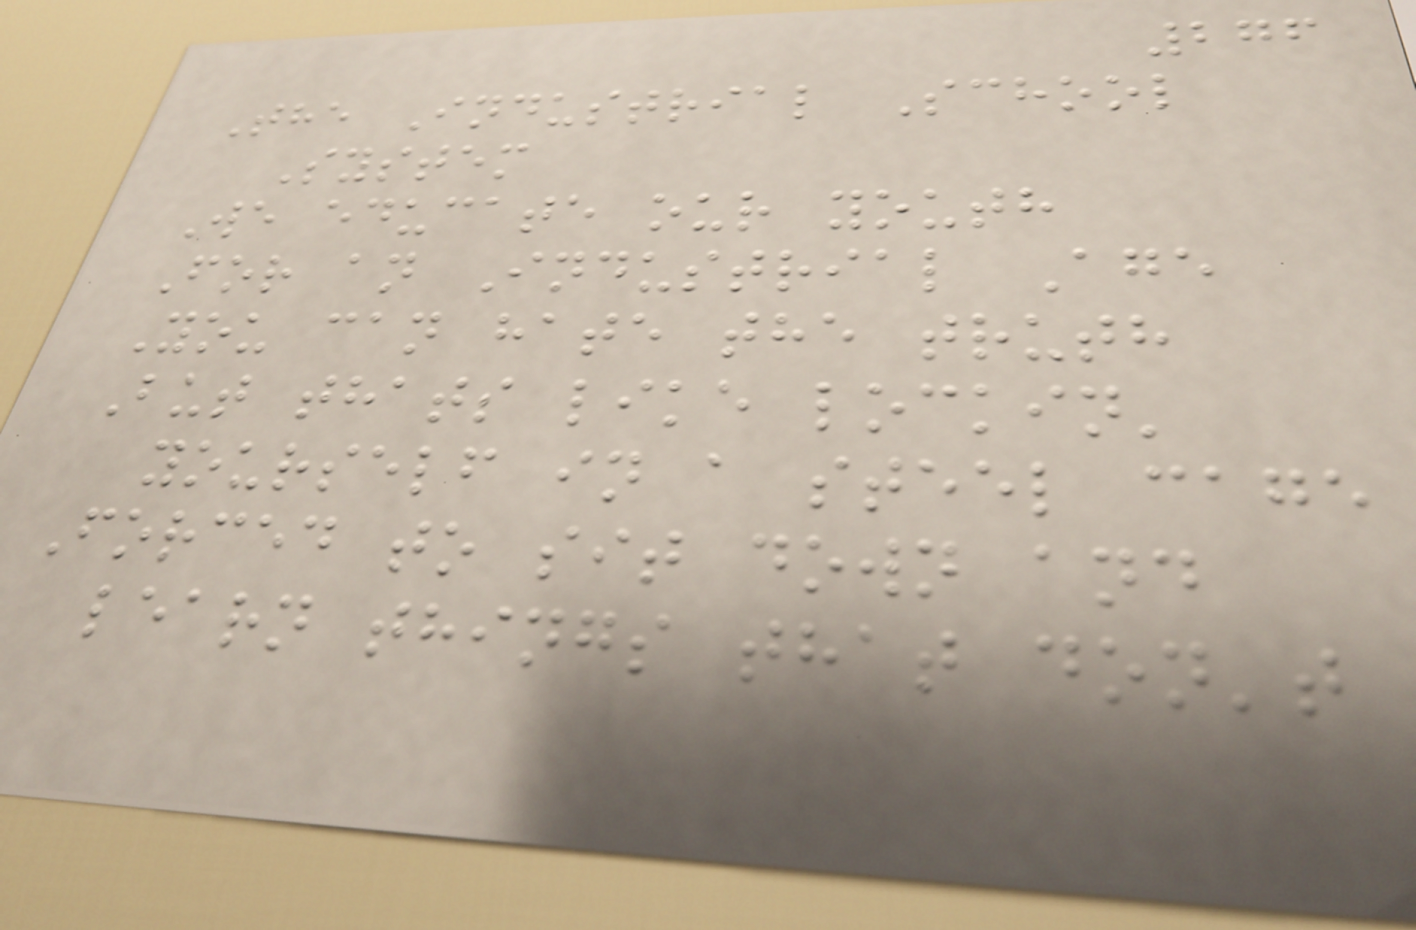276
The Industrial School
System
We educate our youth
For an Industrial Age
You can hate the truth
But thats like lockin'
yourself in a steel cage
Forced to sit down and
learn things that don't
